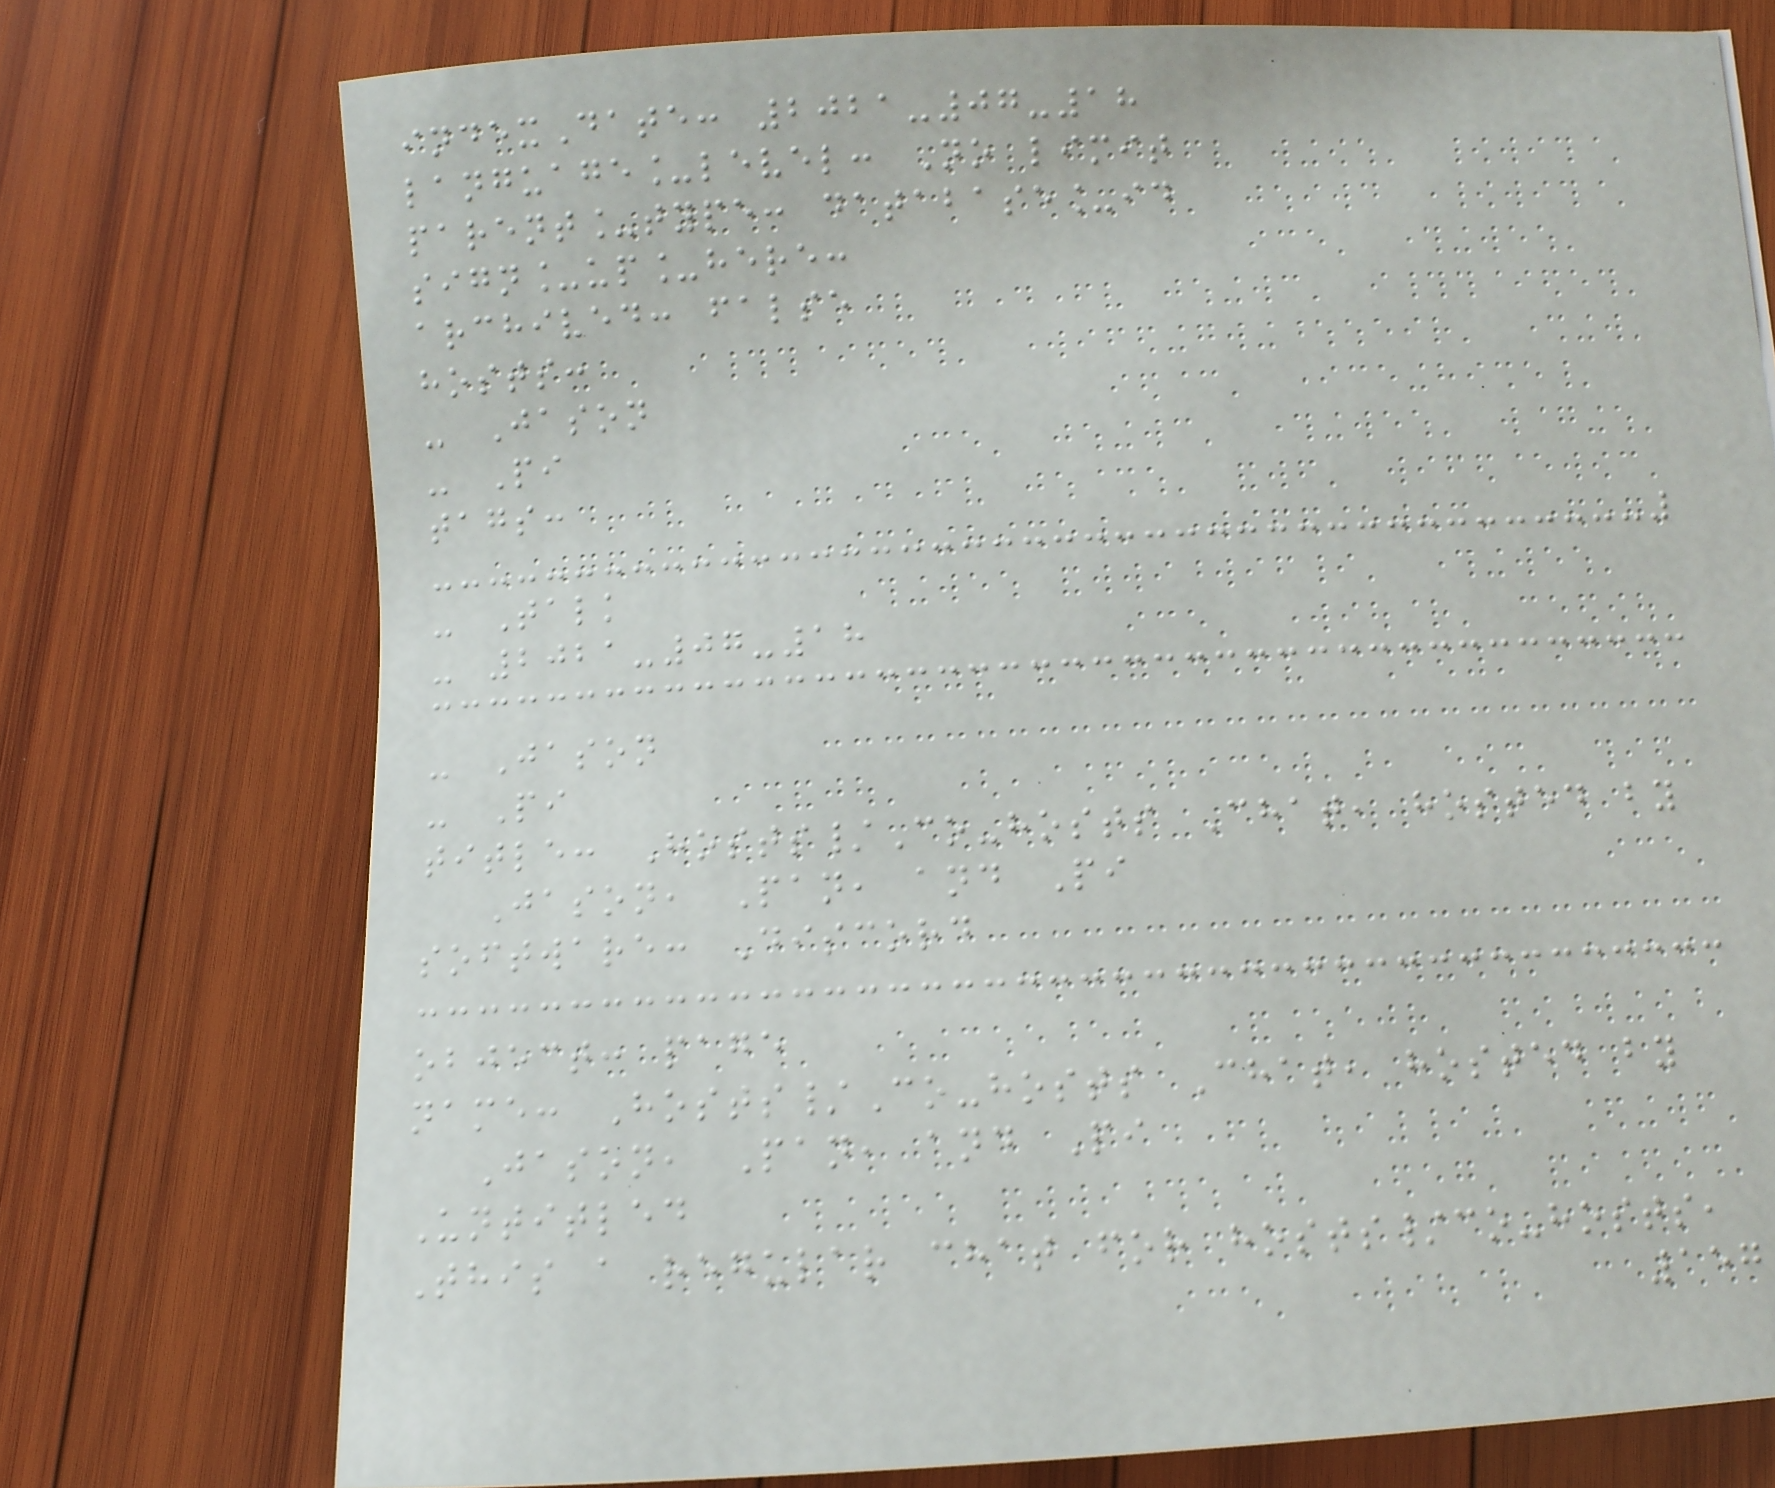indexDate: 2021-07-18
language_level: No limit
parent_type: database_id
sign_up_here:
archived: false
hosts:
- Jason
- Pi
tags:
- Talk
- 2021-07-18
- Jason
- Pi
title: Hosts/Co-hosts Chat, hosted by
Jason, Pan, and Pi
software: Discord
object: page
name: Hosts/Co-hosts Chat, hosted by
Jason, Pan, and Pi
Untitled
This a regular chat for hosts/co-hosts,
157
